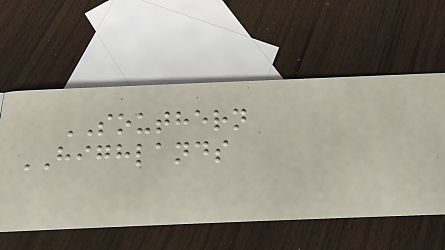SOUTHERN
HIGHLANDS
